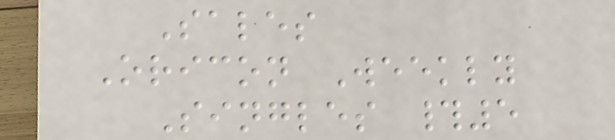Sales
Oricon Weekly
Singles #5
